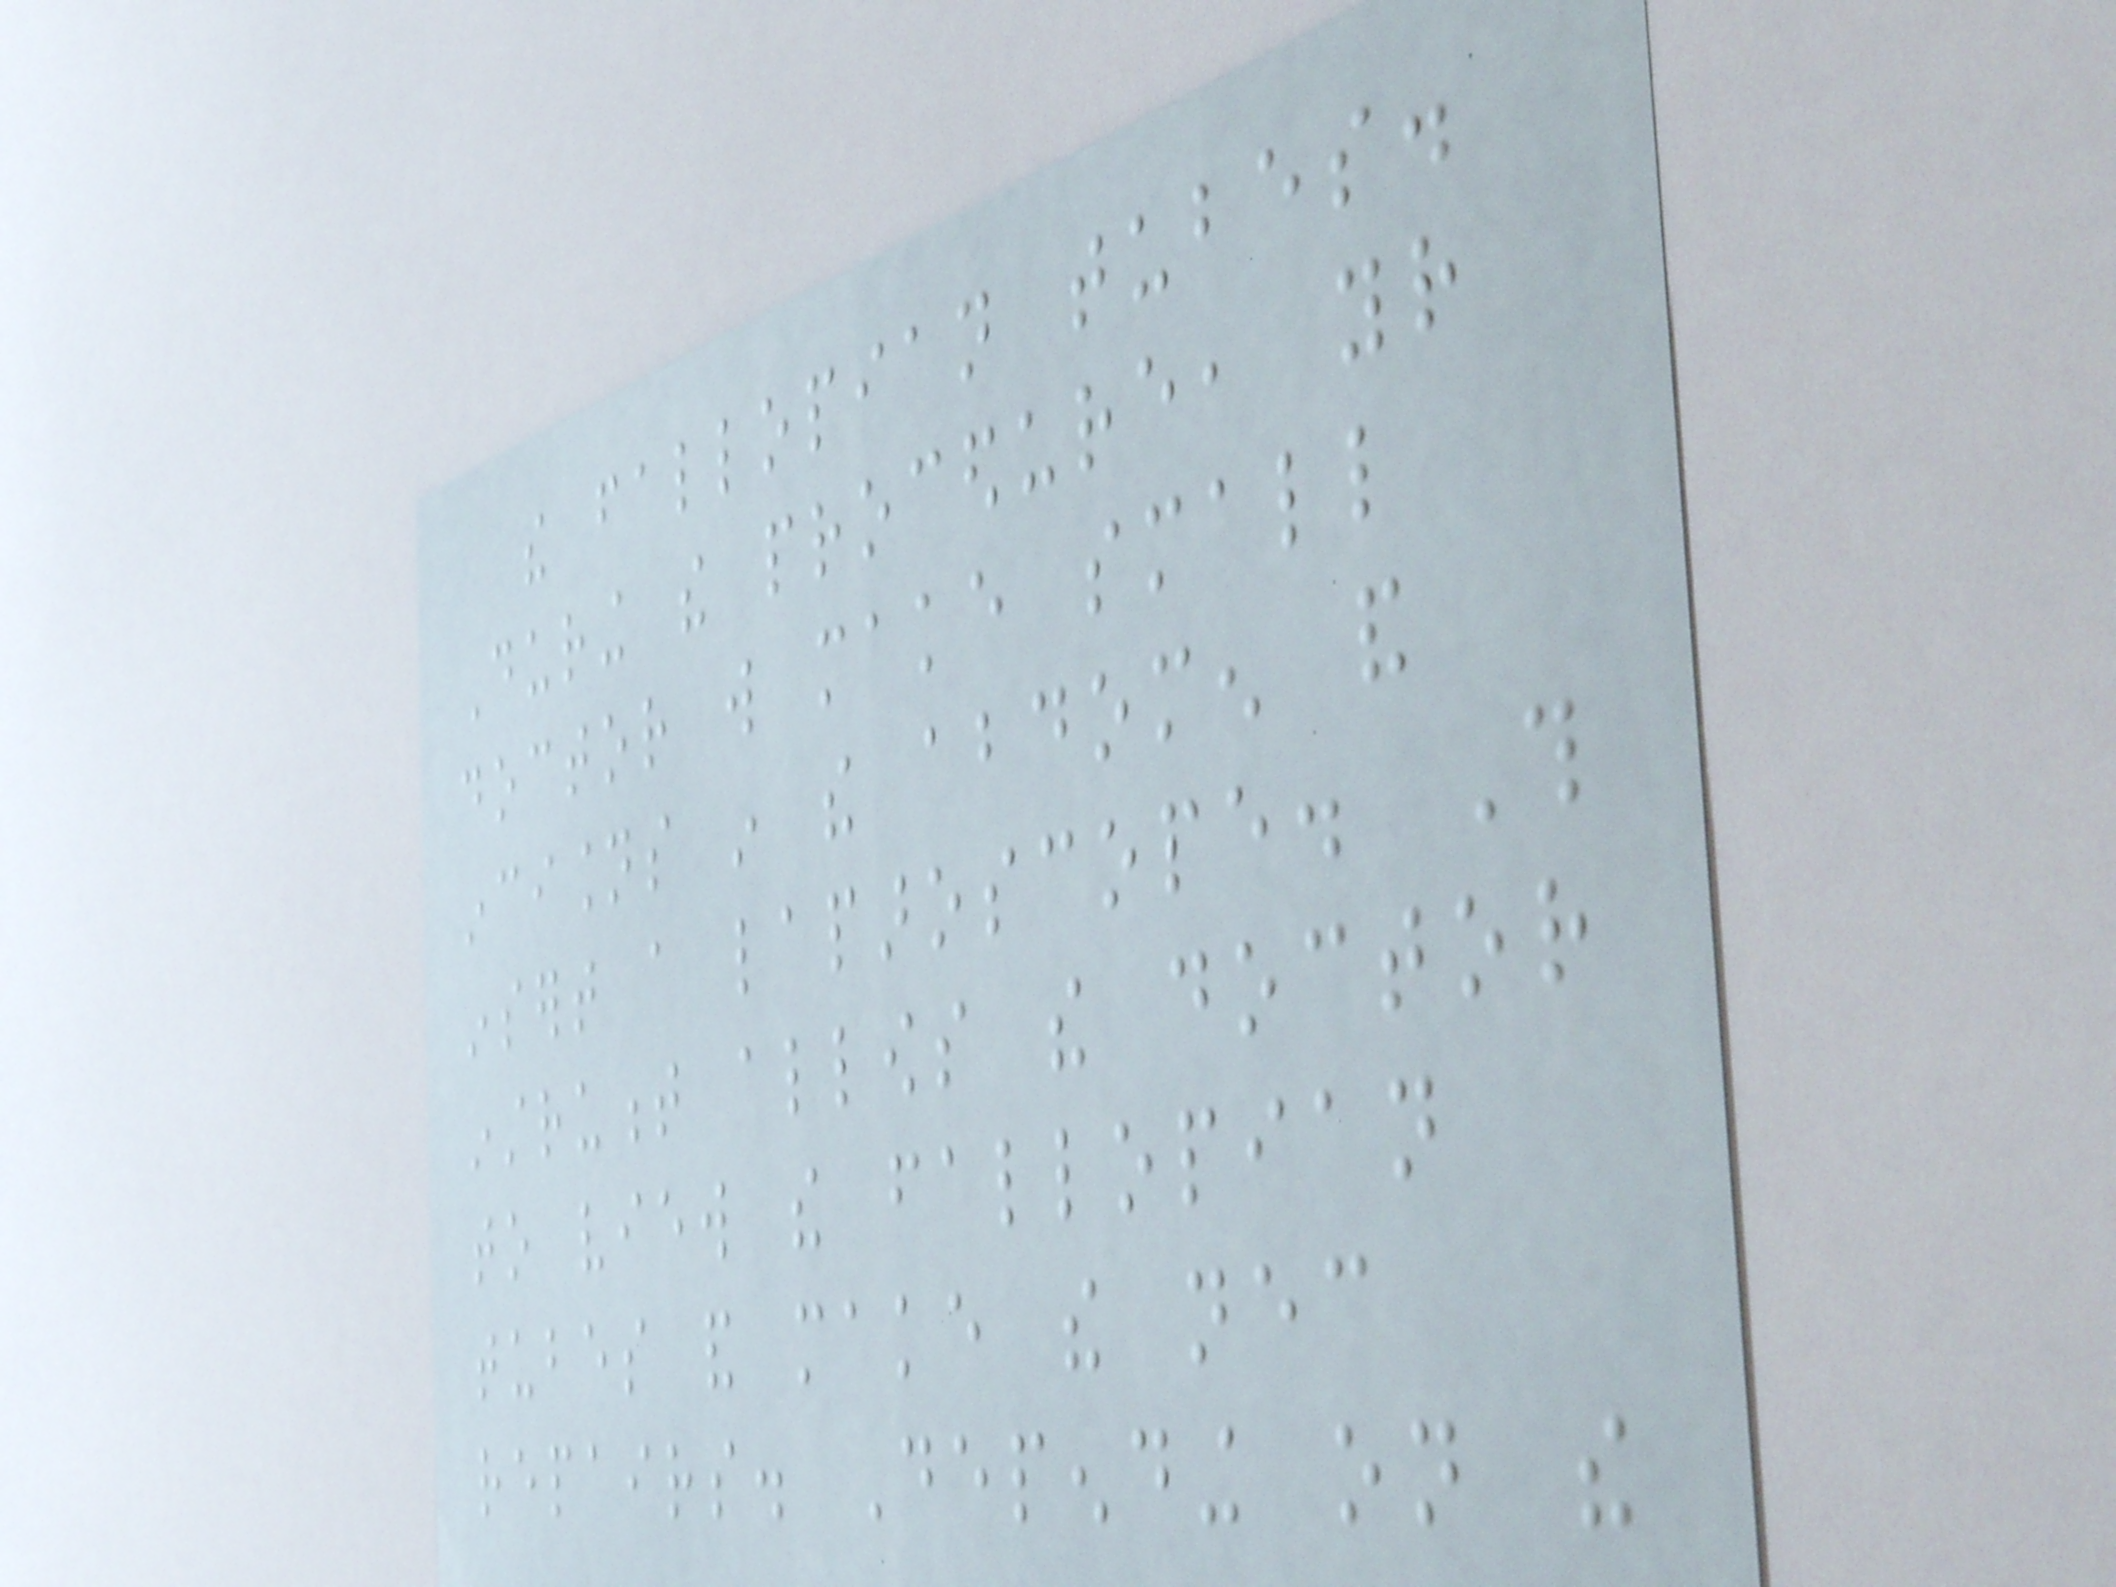the fallopian tubes.
During the procedure, your
doctor will make small
incisions in the abdomen and
insert a laparoscope. This
instrument allows the doctor
to view the fallopian
tubes and make the necessary
repairs. Depending on the
